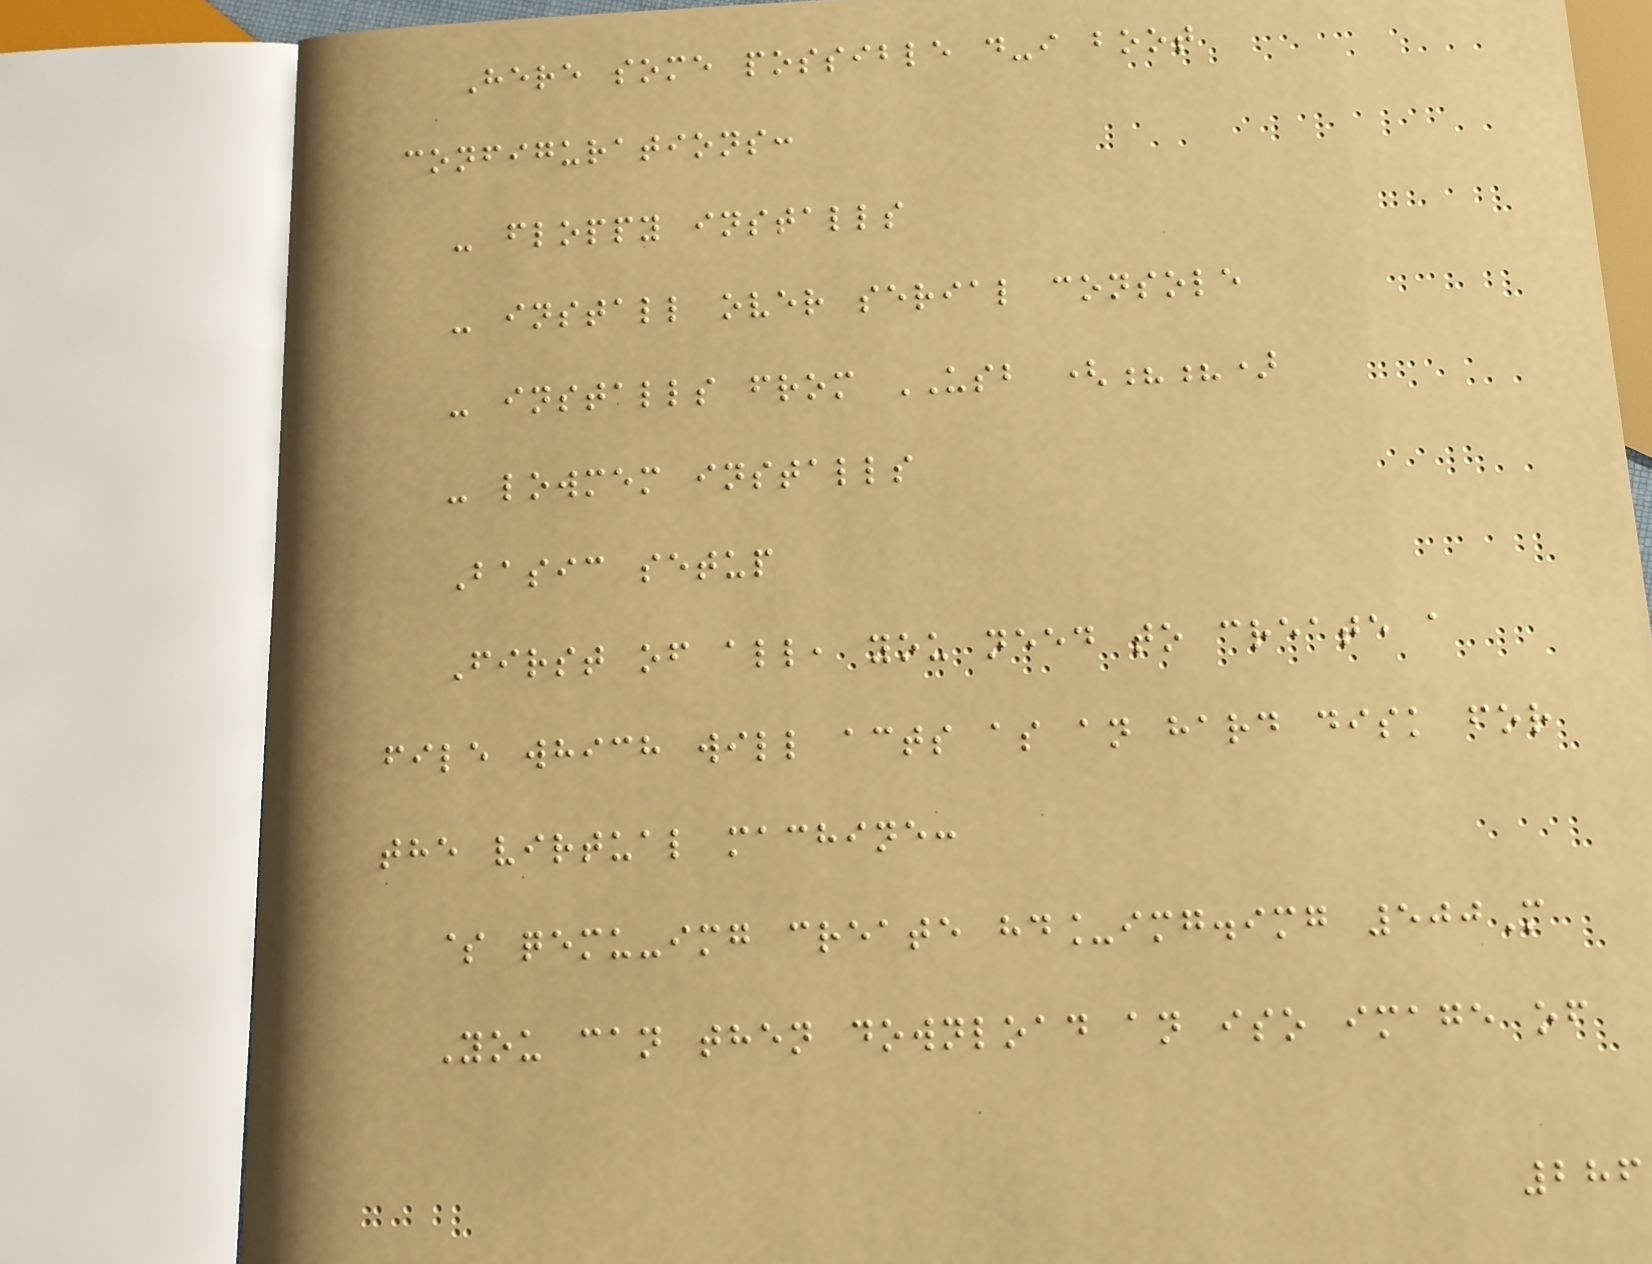Here some possible d-i boot
configurations:
- floppy installs
- install over serial console
- installs from USB (??)
- lowmem installs
Basic setup
First of all, you need to create a
file which will acts as an hard disk for
the virtual machine:
$ qemu-img create hd_img.img 500M
You can then download an iso image of
286
